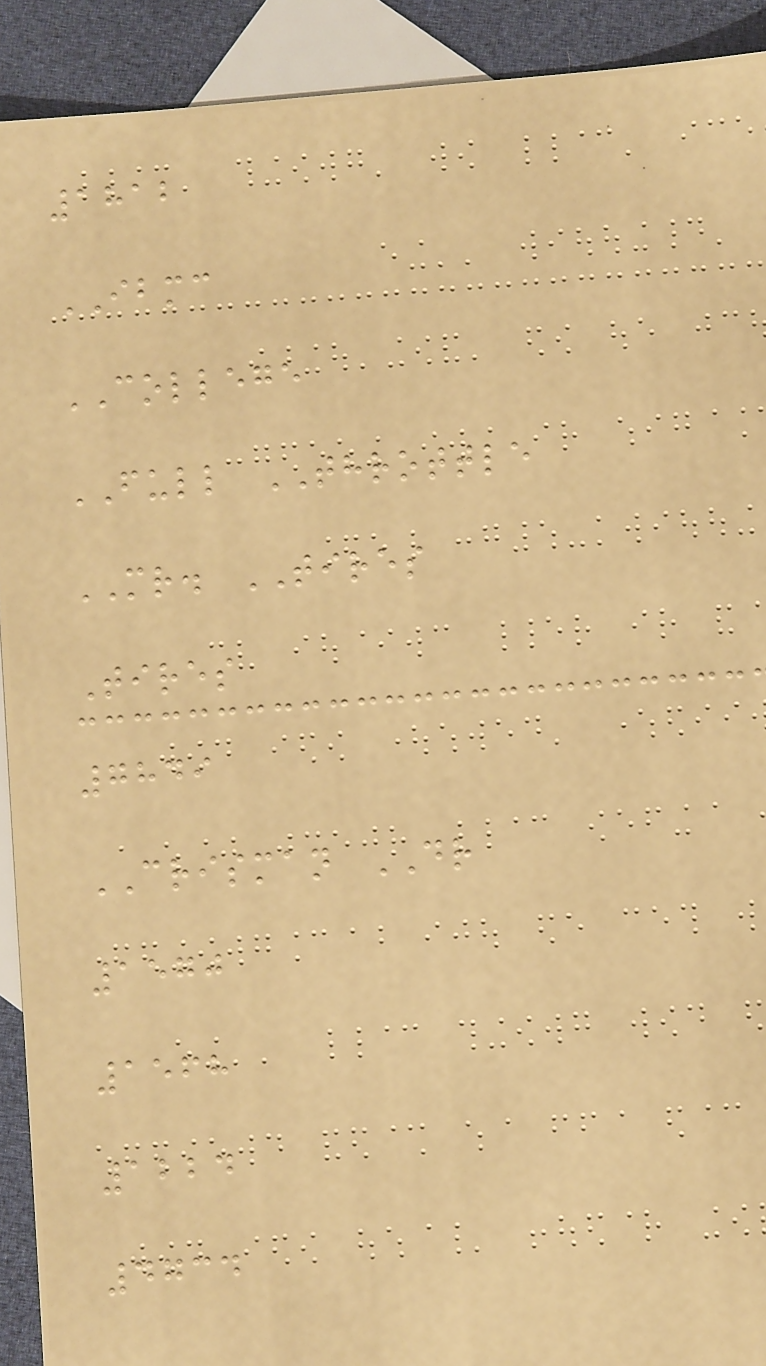1812
IBMC
COLLEGE
FULL THROTTLE
MR. TIRES
Tires
7849
CRISMAN DR
1570
1568
1224
4734
